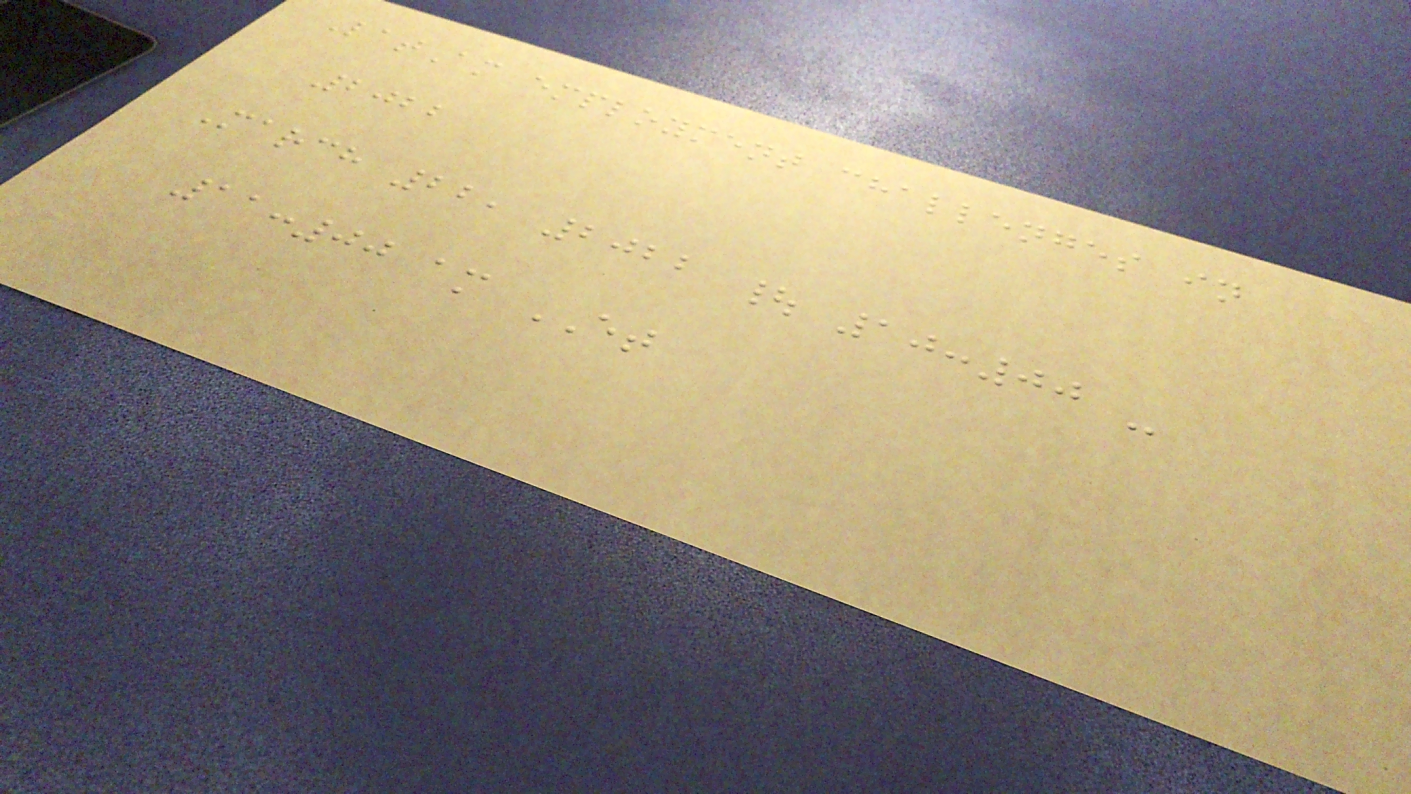LatAm employment challenges in
2022
March 22, 2022 | 10:00 -
11:00 am ET
